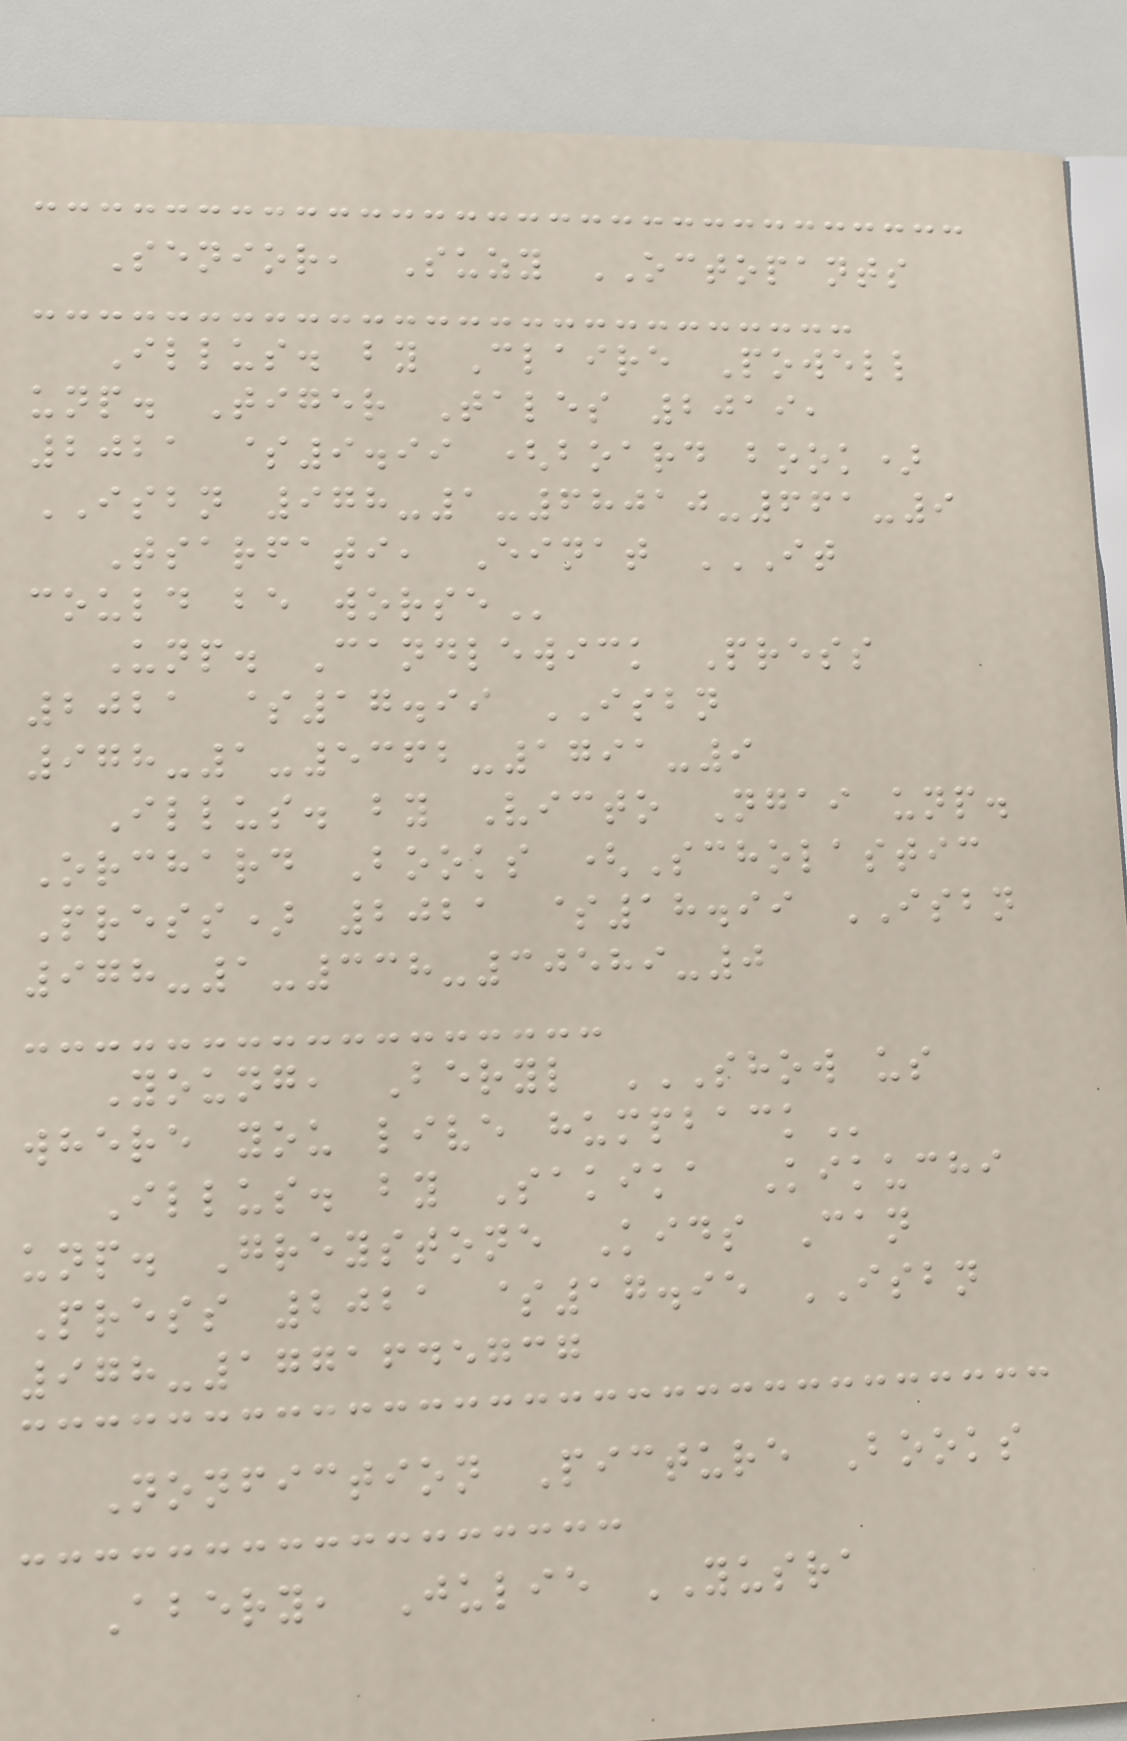Senior, Suzy OCTOPANTS
Illus. by Claire Powell
unp. Tiger Tales 2019,
2021 $9.99 (board book)
ISBN 978-1-68010-661-9
Tsarfati, Einat IT
COULD BE WORSE
Unp. Candlewick Press
2021 $17.99 ISBN
978-1-5362-1791-9
Illus. by Victo Ngai unp.
Orchard Books (Scholastic
Press) 2021 $18.99 ISBN
978-1-338-30589-0
Young, Beryl SHOW US
WHERE YOU LIVE HUMPBACK
Illus. by Sakika Kikuchi
unp. Greystone Kids Can
Press 2021 $17.95 ISBN
978-1771645737
Nonfiction Picture Books
Abery, Julie YUSRA
